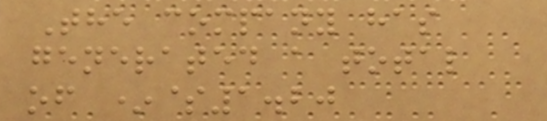The company has
generated a total
of *$1.20
